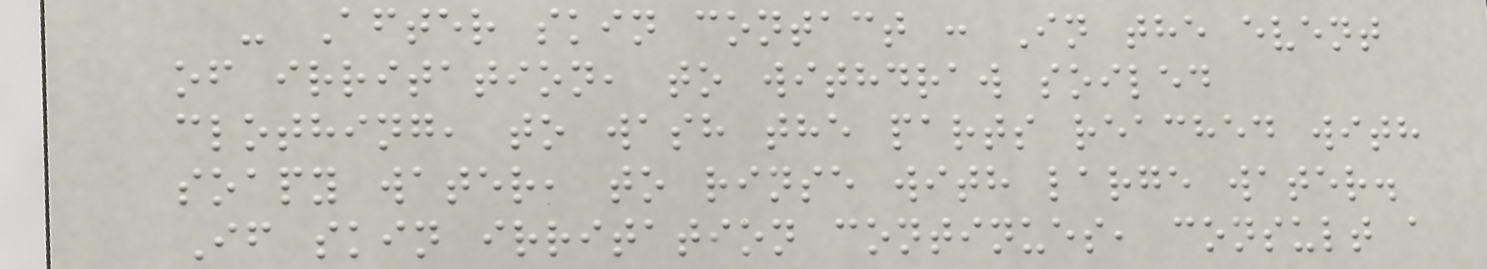- After skin contact : In the event
of irritation, to withdraw soiled
clothing, to wash the parts reached with
soapy water, to rinse with large water.
If skin irritation continues, consult a
